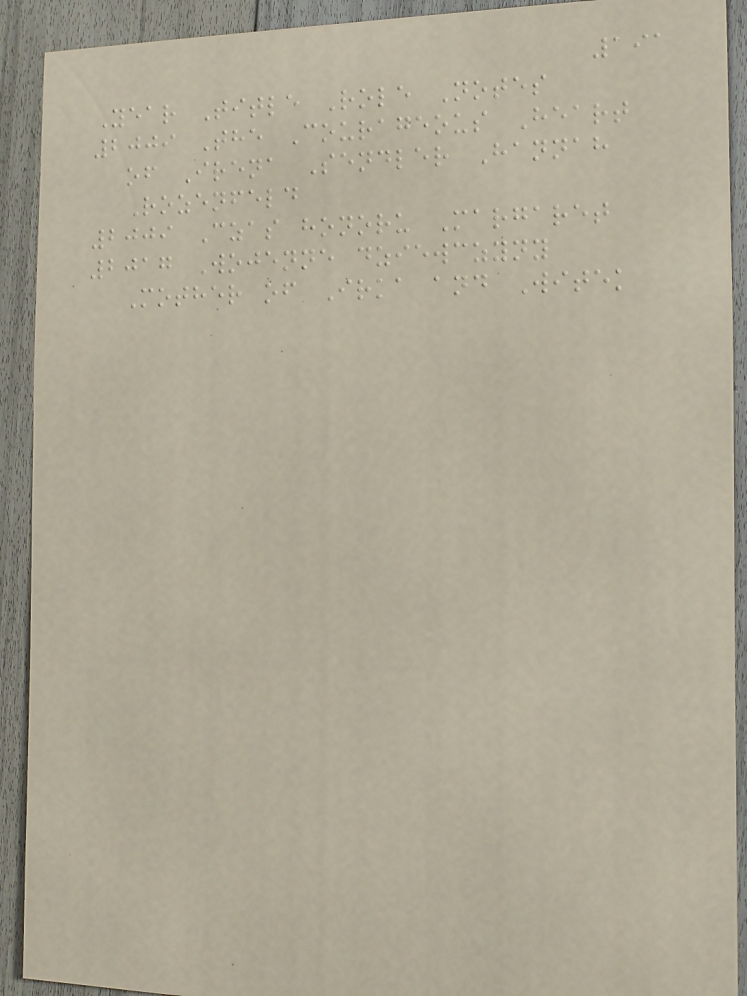191
Year Title Role Notes
2009 The Courageous Heart
of Irena Sendler Hannah
Rozenfeld
2009 Czas honoru Margaret
2017 Wojenne dziewczyny
Mother of Irka and Witek
